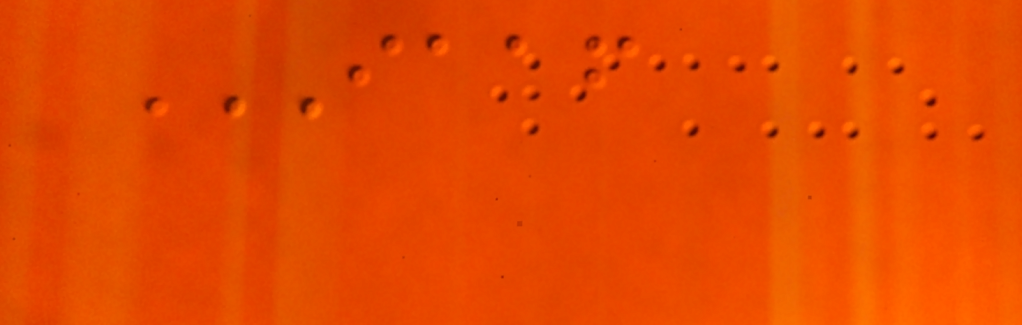IAAF
